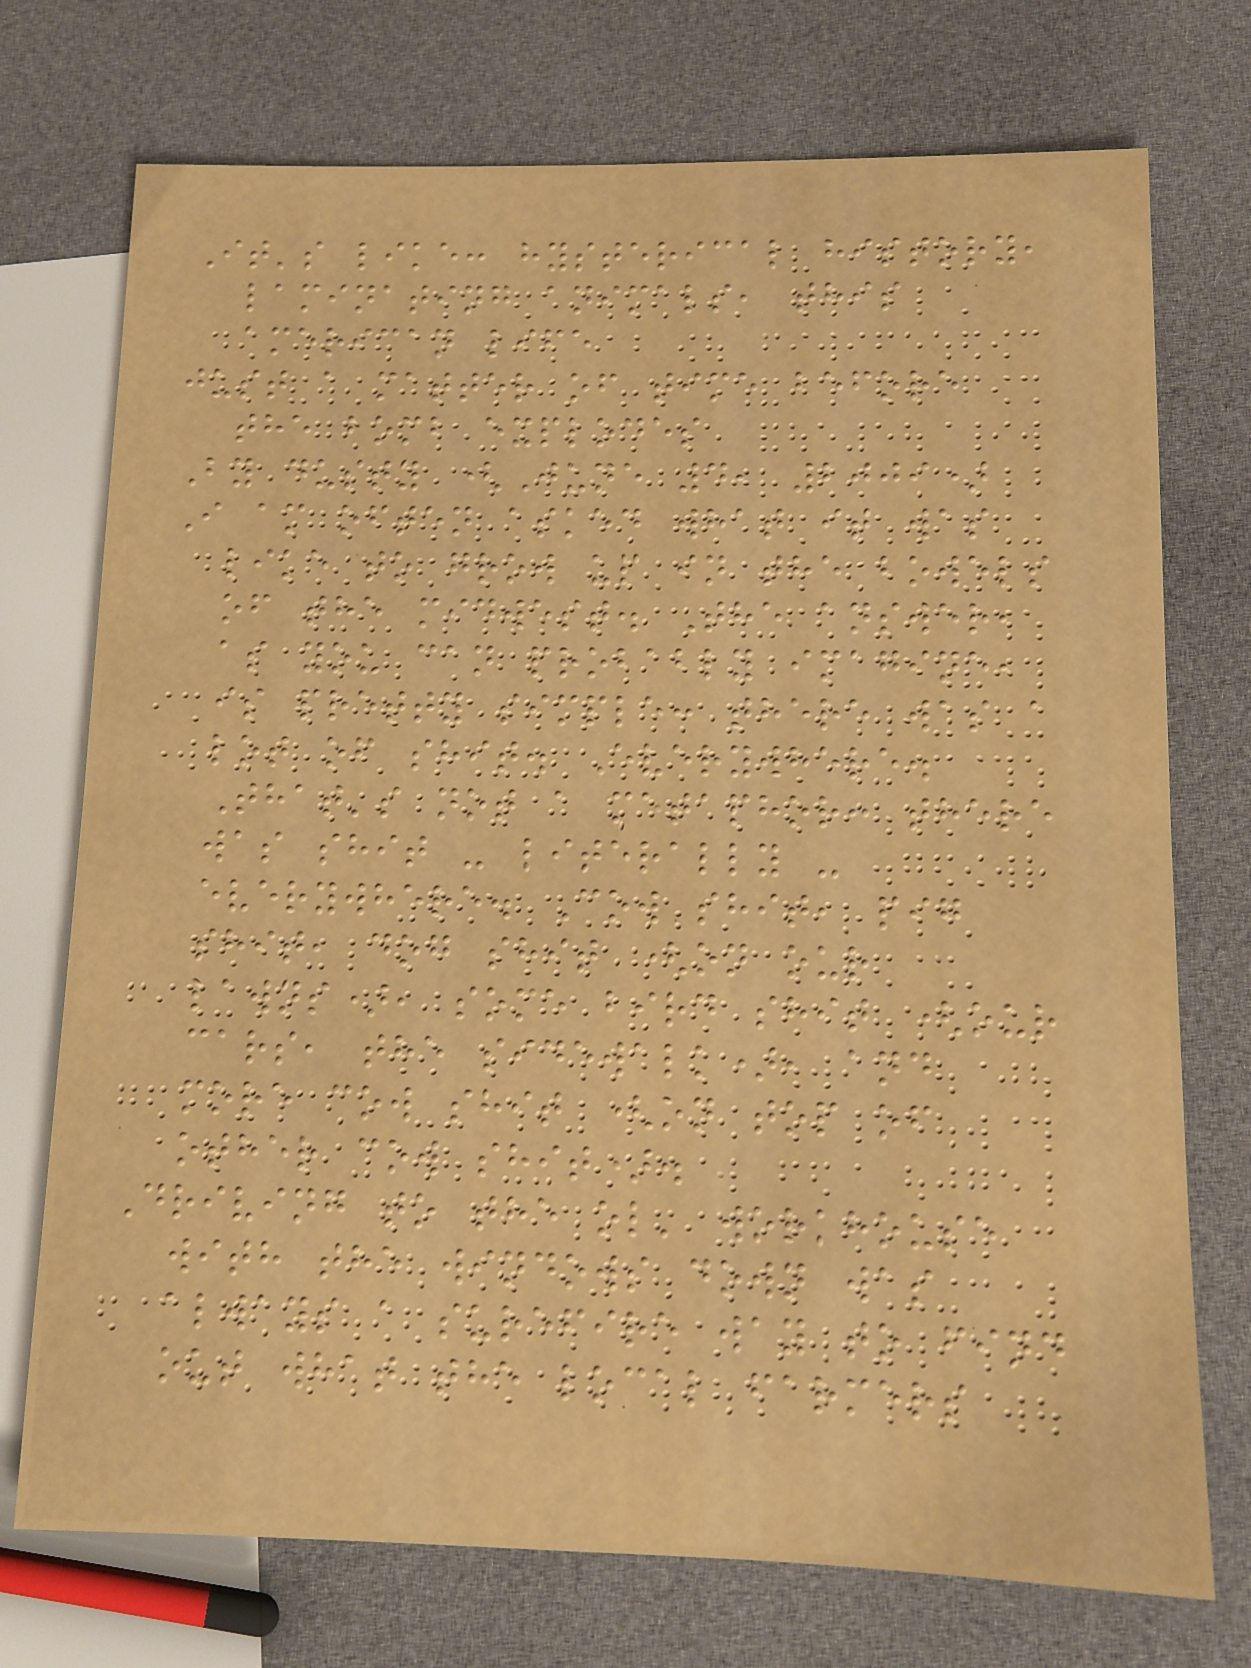It's like: hysterical history,
laminating animals, this
american life
just a matter of time before
the bomb explodes
By dusty (June 4, 2009)
I am often asked what it was
like to grow up in the bowels
of the midwest. The answer,
as you can probably imagine,
is pretty simple: there was a
lot of shit. Everywhere.
That's not a metaphor: there
was shit - literally -
everywhere. Cow shit, pig
shit, dog shit (on our
lawns), some bird shit (our
cars, the sidewalk), and
more cow shit (on top of
other cow shit).
Driving to the ol' workhouse
with the windows down was
always a surefire way to find
out what the local farmers
